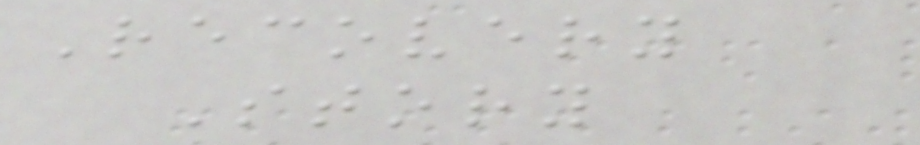Recovery
Story
